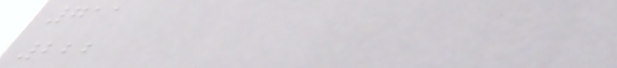711
222
